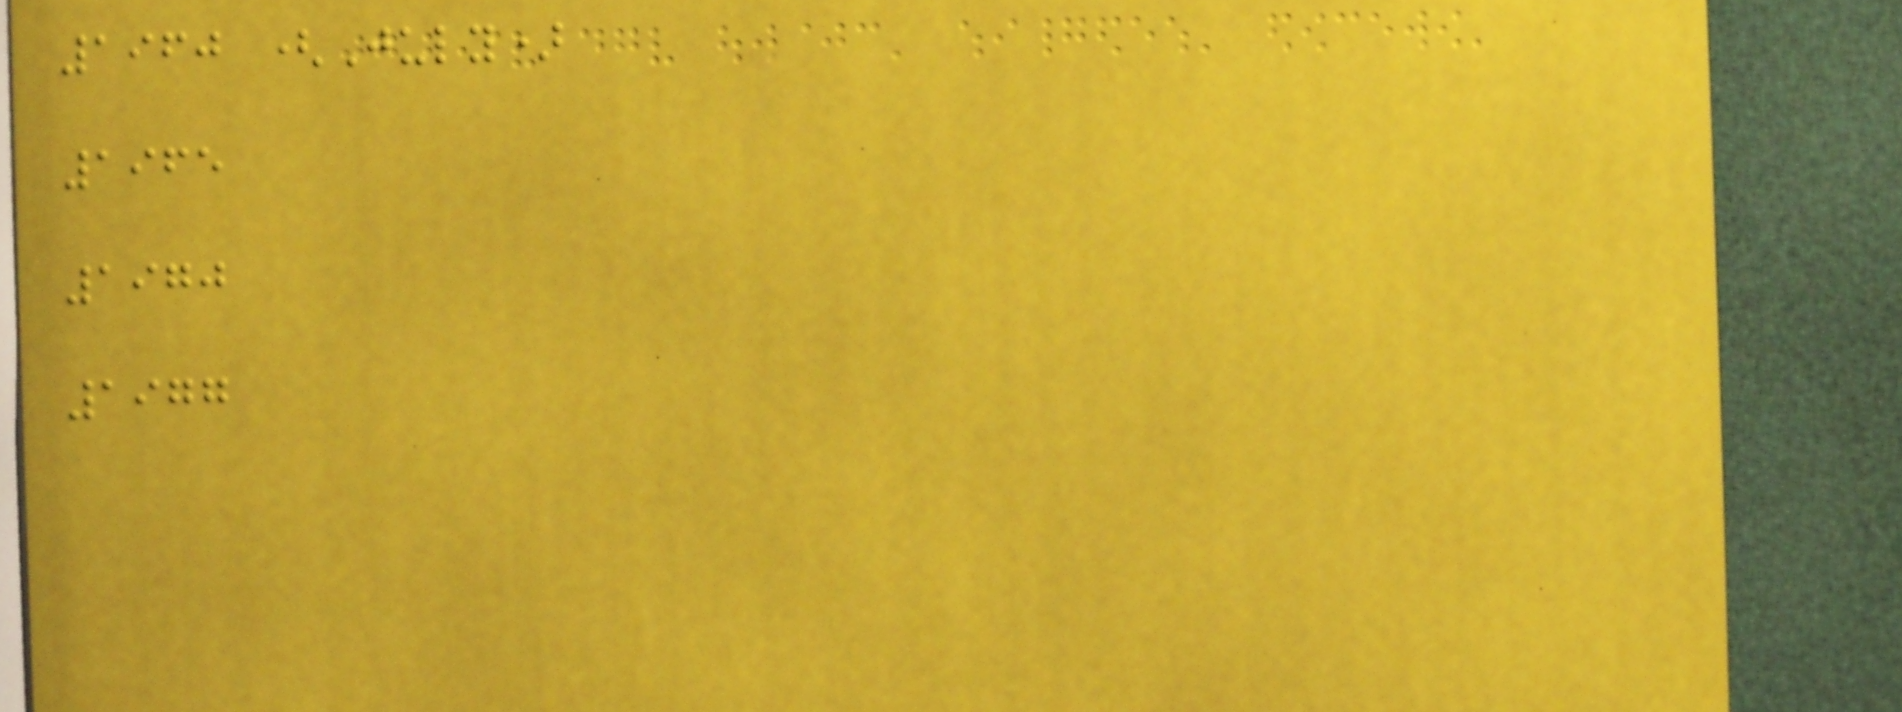1960 (July)
1965
1970
1977
